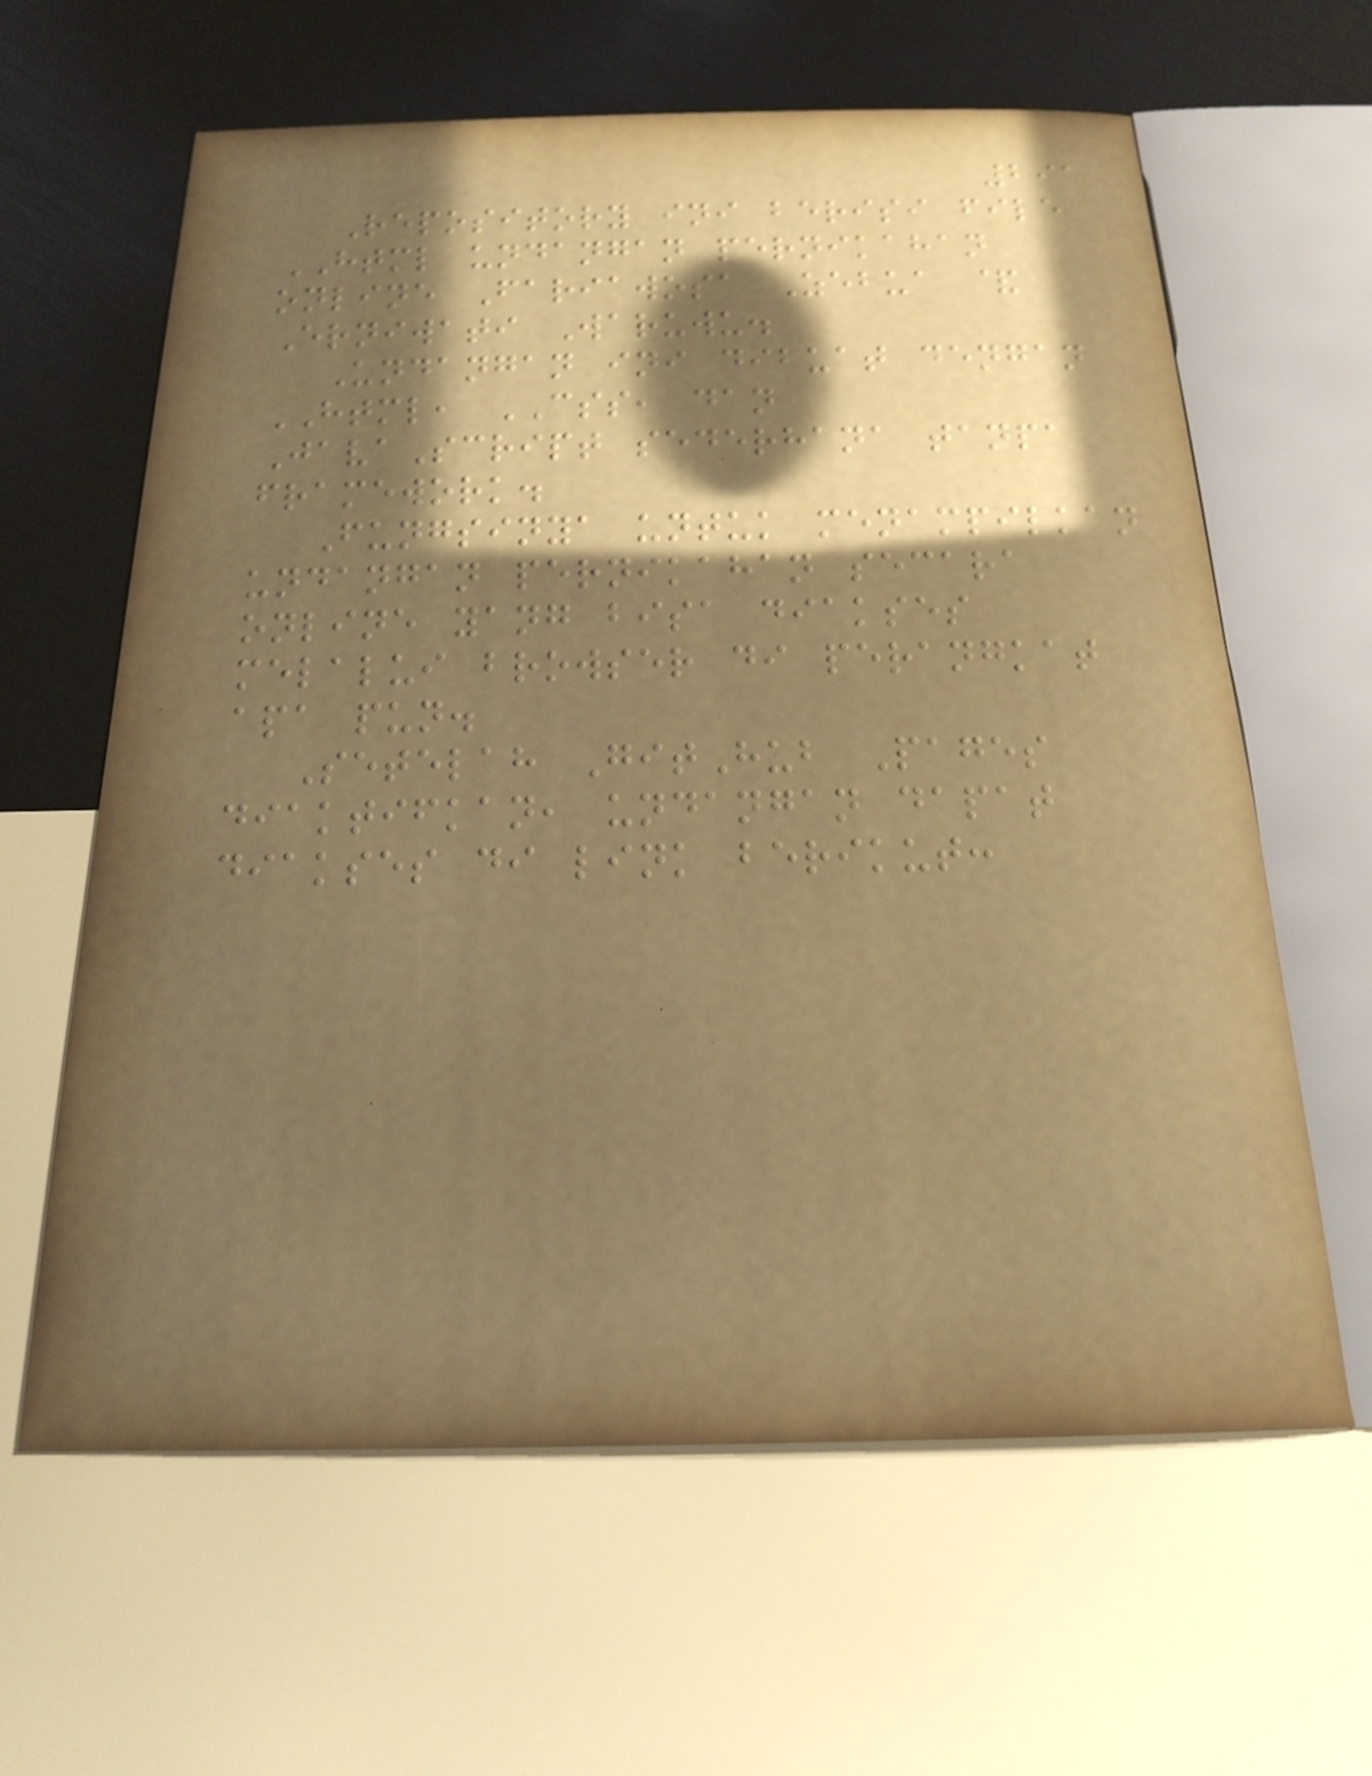291
Repository ini berisi file
HTML undangan pernikahan
online Fariawosa Zebua &
Erniwati Waruwu.
Undangan ini dibuat dengan
HTML, CSS, dan
JavaScript sederhana tanpa
framework.
Fungsinya untuk menampilkan
undangan pernikahan secara
online yang bisa diakses
melalui browser di perangkat
apa pun.
Setelah GitHub Pages
diaktifkan, undangan dapat
diakses di link berikut:
